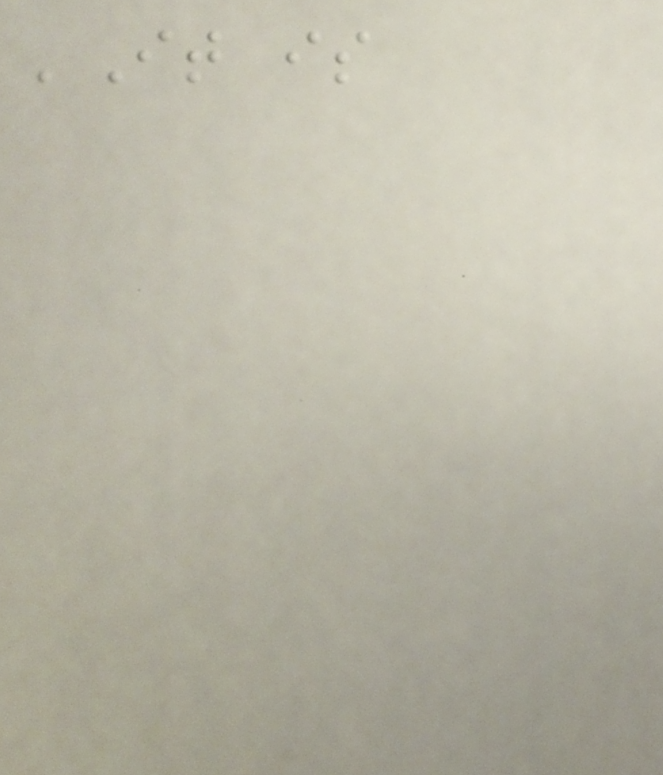'It is
